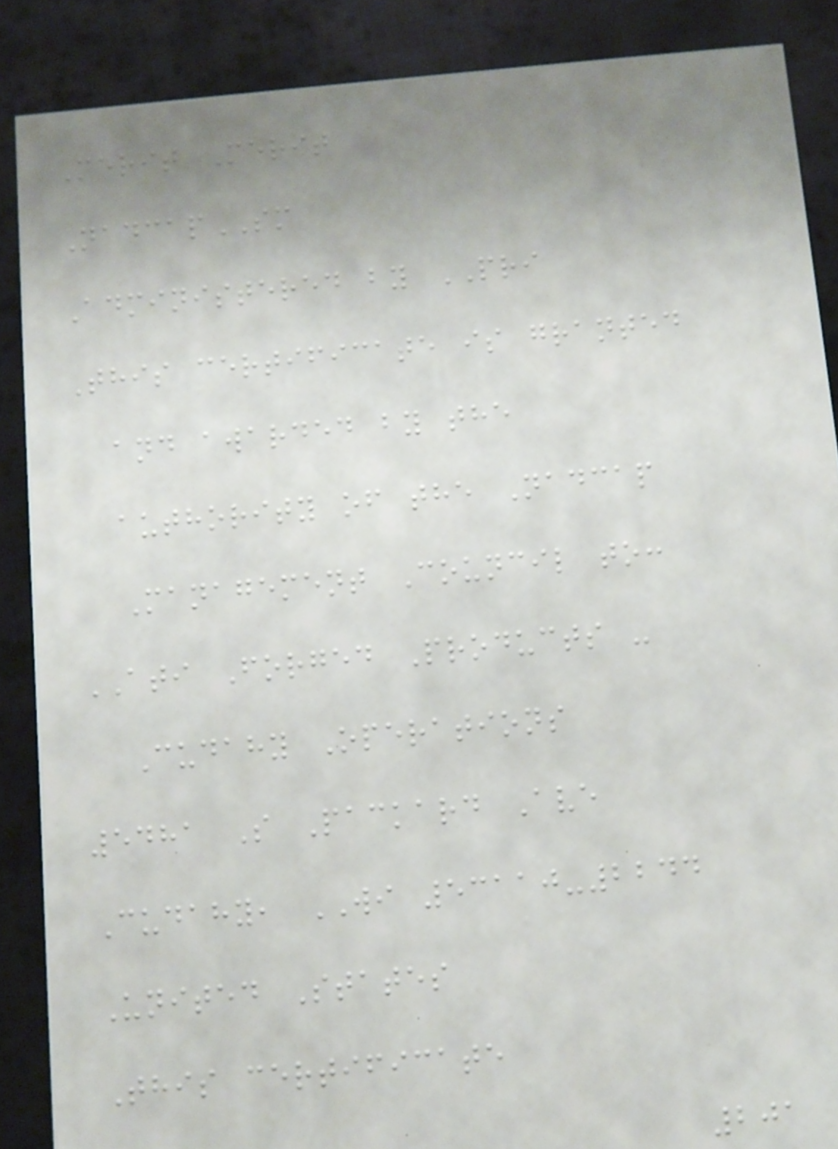Merit Merit
NadcapSM
Administered by PRI
This certificate is granted
and awarded by the
authority of the Nadcap
Management Council to:
ATI Forged Products -
Cudahy Operations
5481 S Packard Ave
Cudahy, WI 53110-2244
United States
This certificate
201
